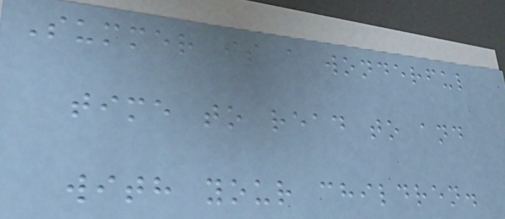Summer is a wonderful
time to read to and
with your children.
